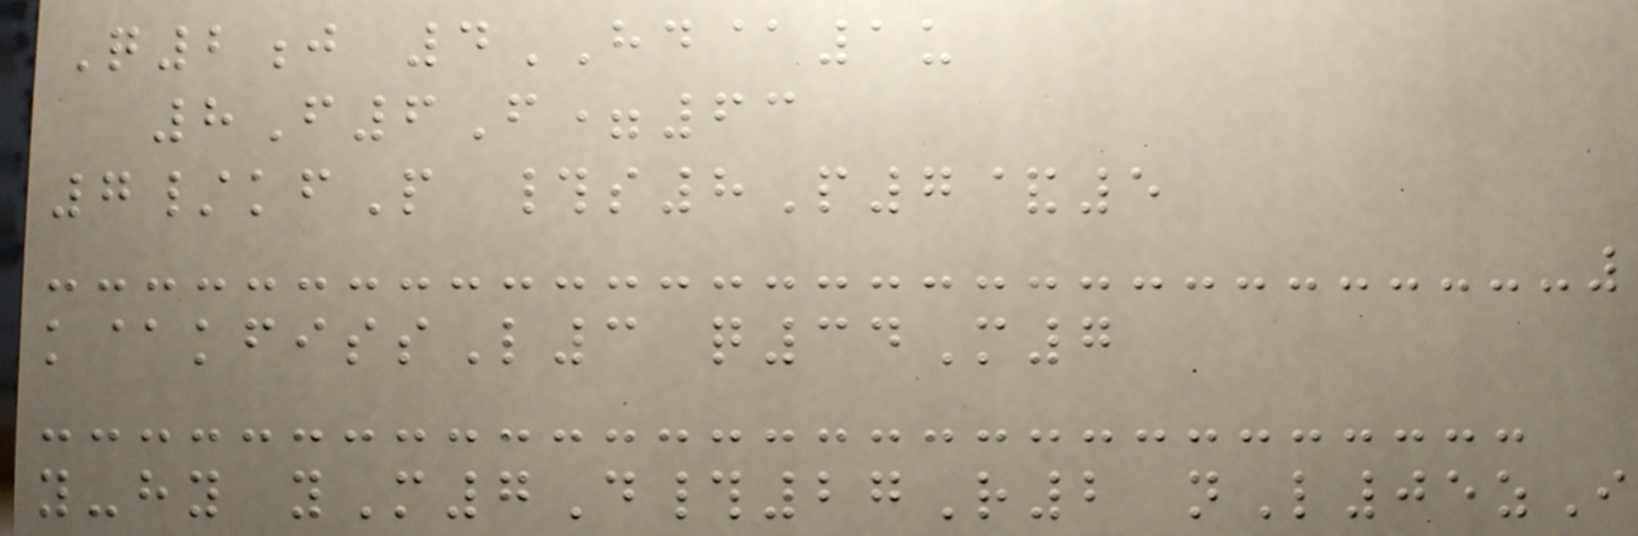Q2j 4HD@1u
8F6F=63
7/kfP #s8P7&5
k@kfissL3 q34M7
y-hy yM7D#27R2 nL05zI
